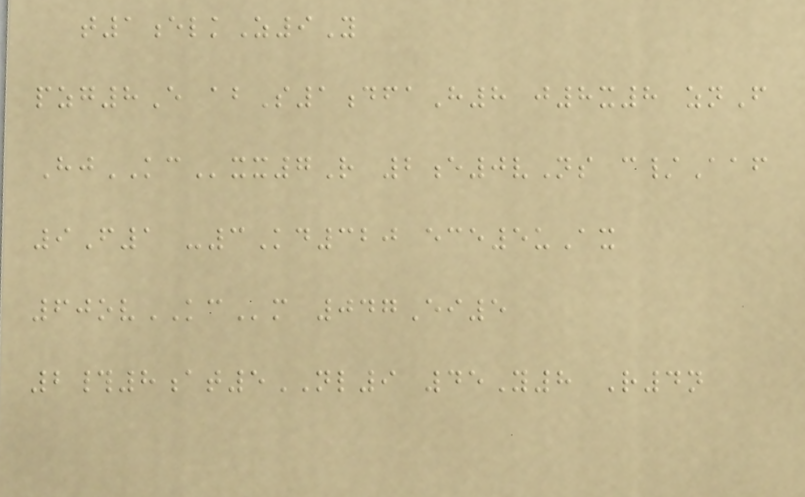t1elkZ9Y
pzg8E abS1dfaH8 j8x8 znF
HjKCxx7R 2e0vNs c/Aaf
9F1 -3Kd320 ece5uAx
60ovKCm 047Ei5
2#8at5NL9 45Y8 R4n
